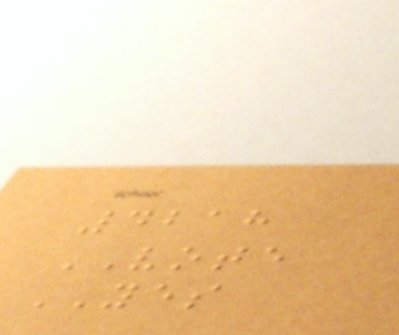4218
VOTE
YES
